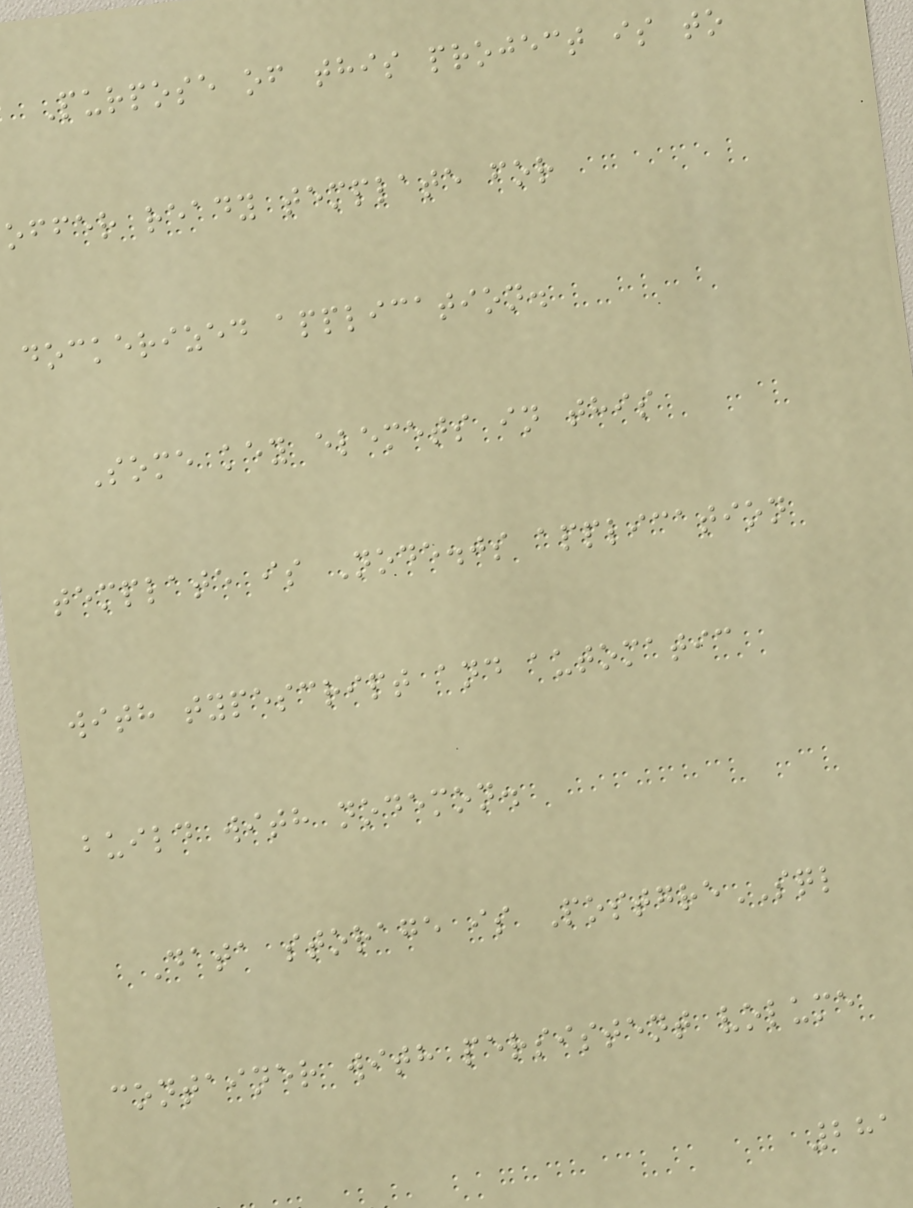Purpose of this project is to
offer ready template for
dockerized application.
Some key elemets in this
template is Node.js application
with typescript and automatic
build with nodemon.
Data storage is PostgreSQL
container with persistent volume
281
